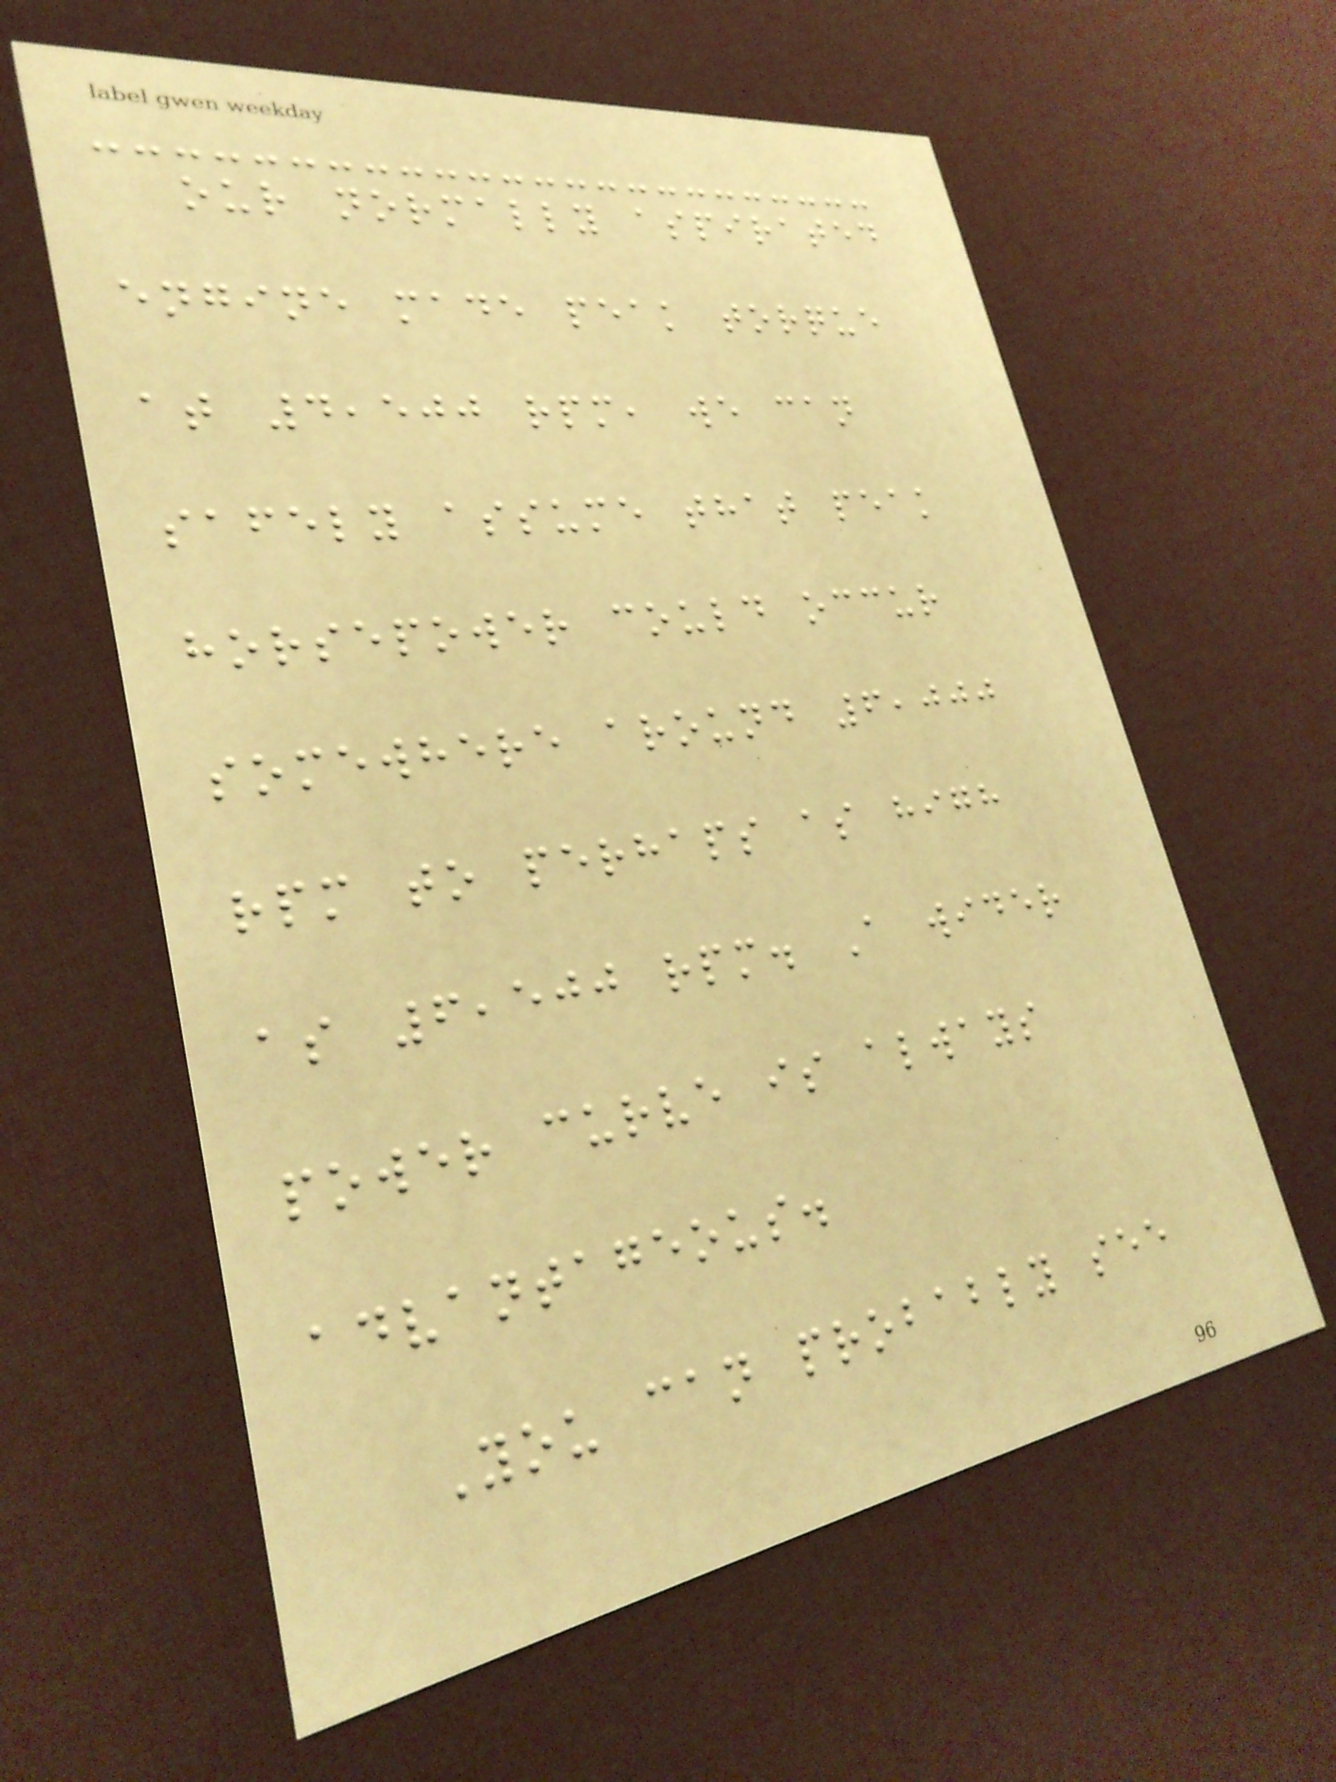our normally aspirated
engine made peak torque
at 4,500 rpm, we can
safely assume that peak
horsepower could occur
somewhere around 6,000
rpm to perhaps as high
as 6,500 rpm. A wider
power curve is always
advantageous.
You can probably see
